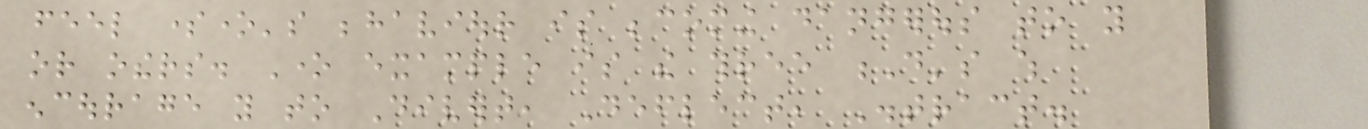feel someone's behaviour is becoming dangerous to you
or others. One example is the three D's which
encourage you to Divert, Deflect, Distract.
